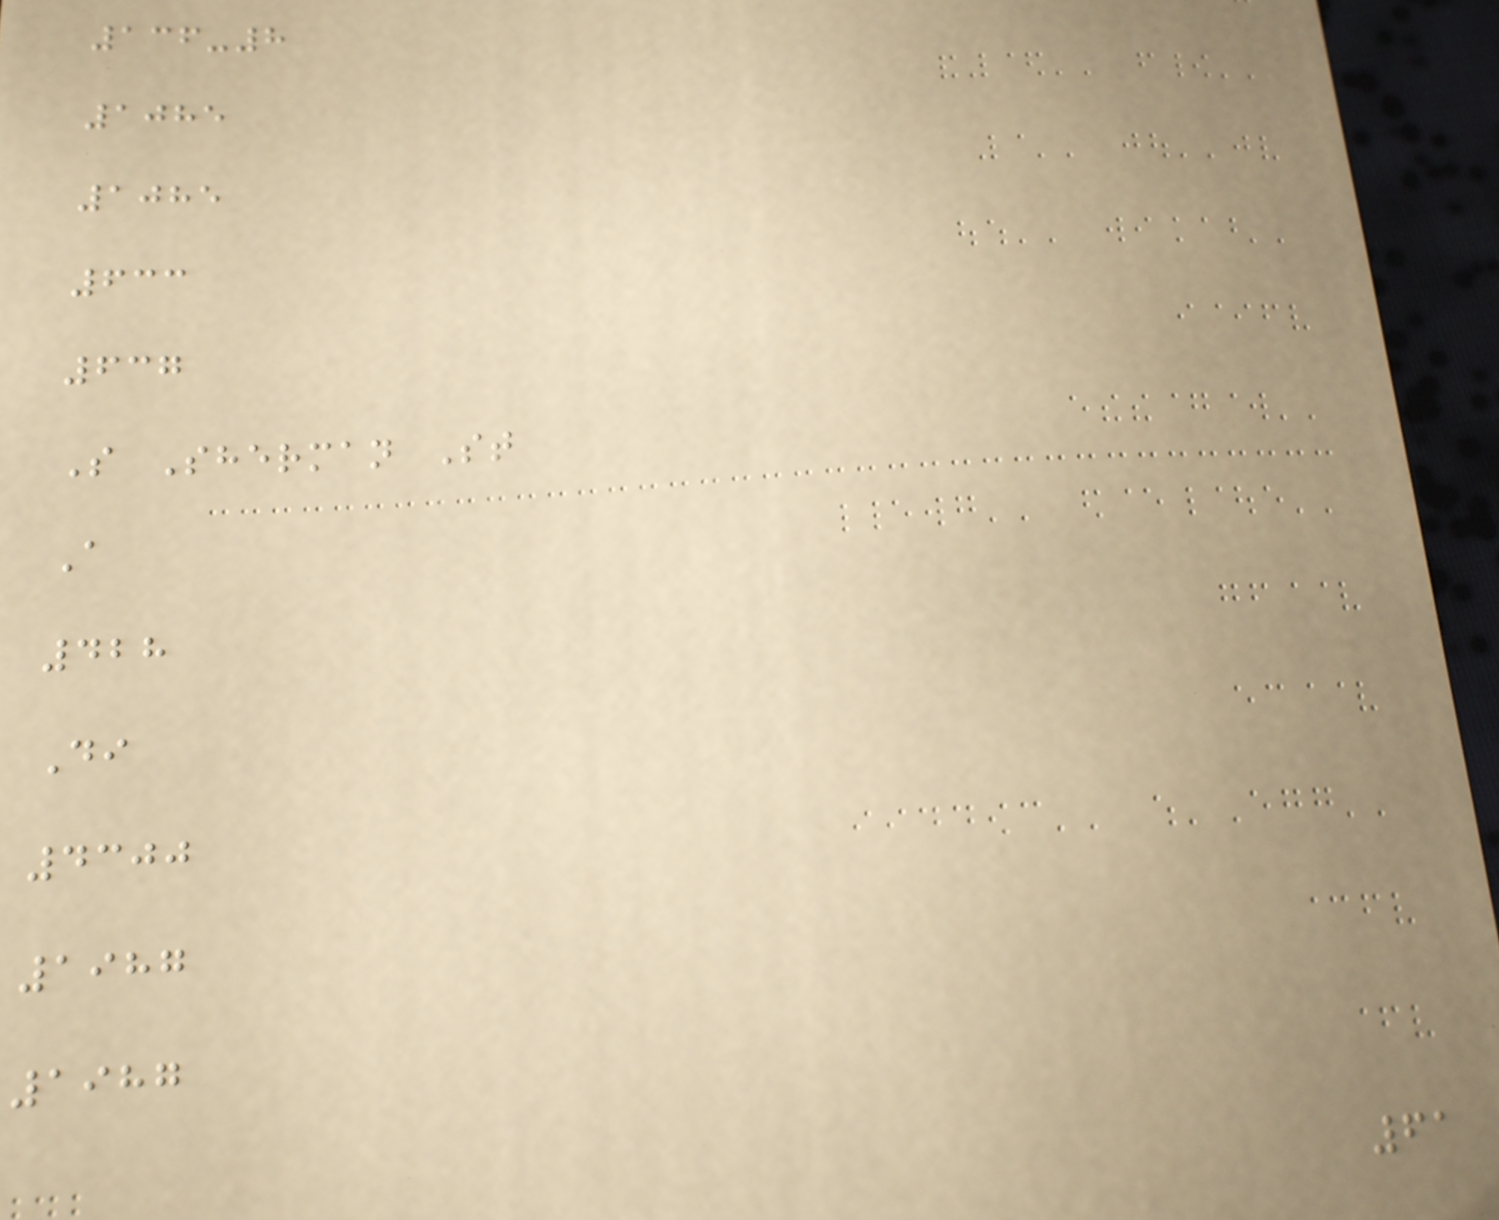136-8
1085
1085
633
637
S Sherman St
A
428
Di
4300
1987
1987
61
